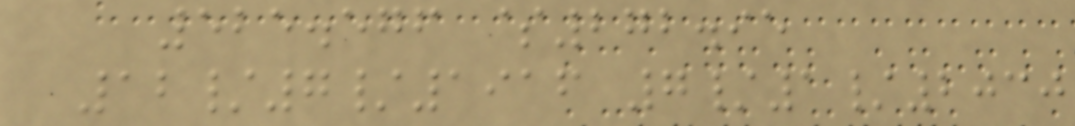525.576 $272.95
12/7/1916 7/1/2030
